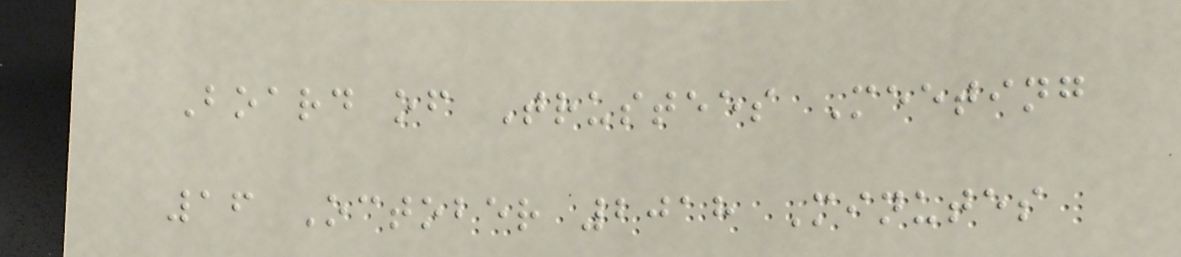Board of Trustees Meeting
16 October 2018 Minutes
